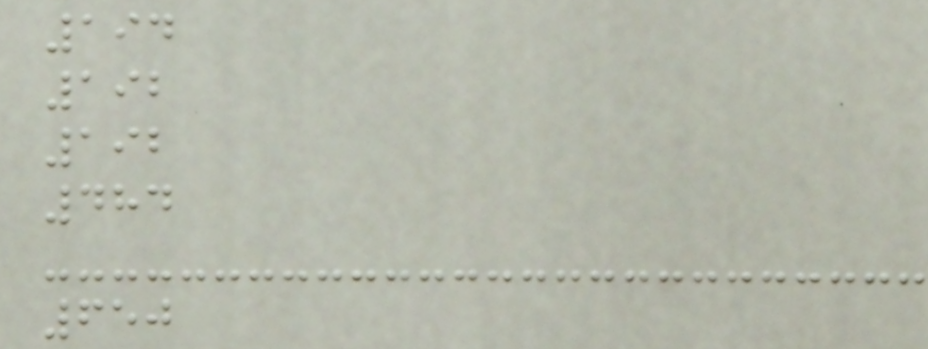194
192
192
484
650
